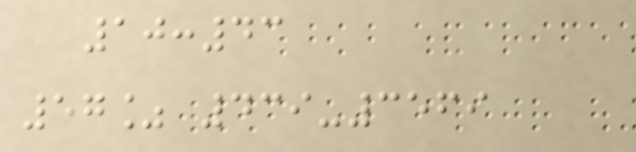10:43
57% 439-3569
